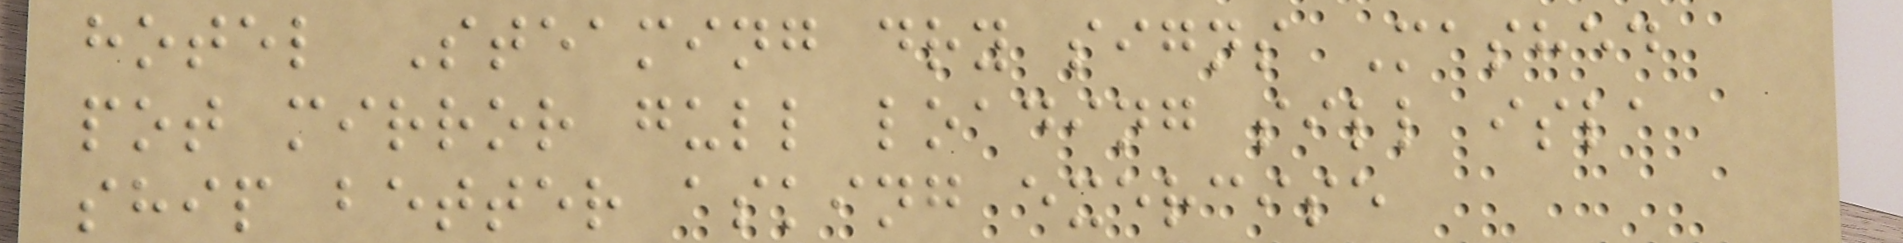hotel Steaming dry signs Mashed
pot mirror gull loading sill isla
ship better asking exercise
